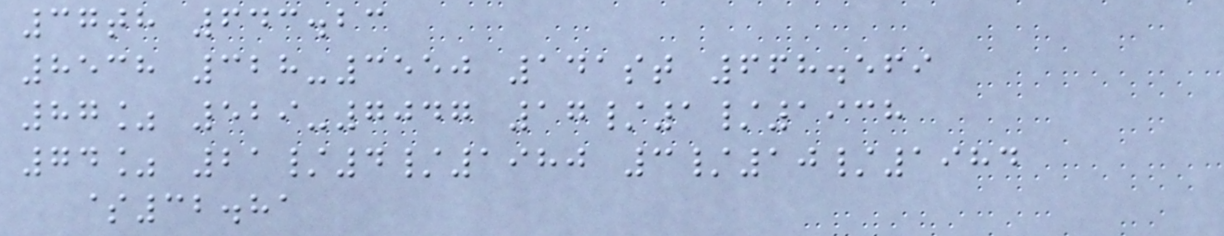37th 643.23
8538 328-3550 141st 668.569
87% 529-7047 17/1/1938
74% 21/4/1980 3/10/1984
$32.81
